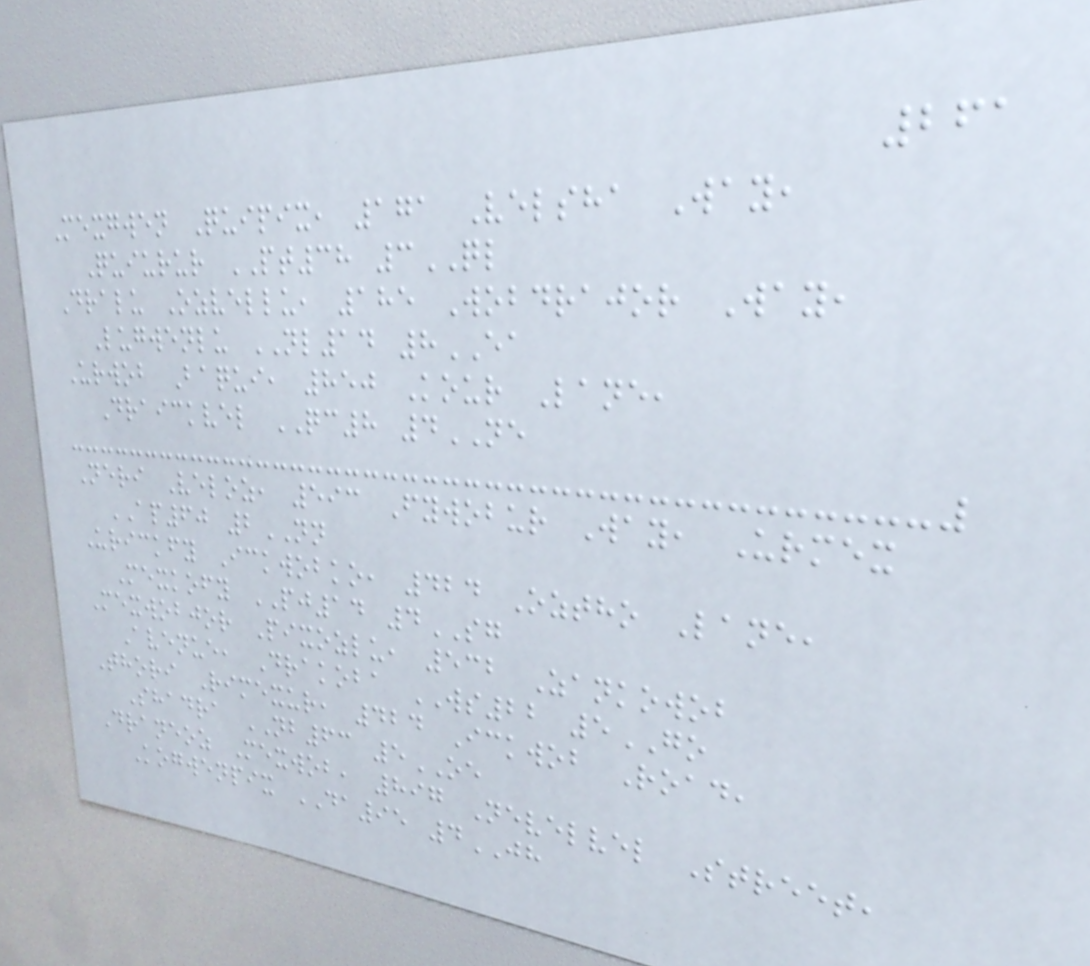261
Mexgwen Quipix, 171 Velsha Way,
Quiurur PT38 3QL
Dralu Ozvellu, 185 Wobdrajor Way,
Lugwenlu NL14 8EA
Urwob Baqui, 850 Kour Lane,
Draickvel QC8 4NE
Neri Veloz, 593 Fywobur Way, Urmex
AP60 2NN
Urickfy Ickwobko, 424 Oztho Lane,
Mexkofy PJ14 4SG
Mexwobjor Pixozlu, 532 Zankowob
Avenue, Drakoba WS22 5GO
Thori Rimexur, 424 Ickwob Road,
Shadra NB63 5OE
Draneoz Mexwob, 897 Nevelvel Street,
Kogwenpix DA95 4JH
